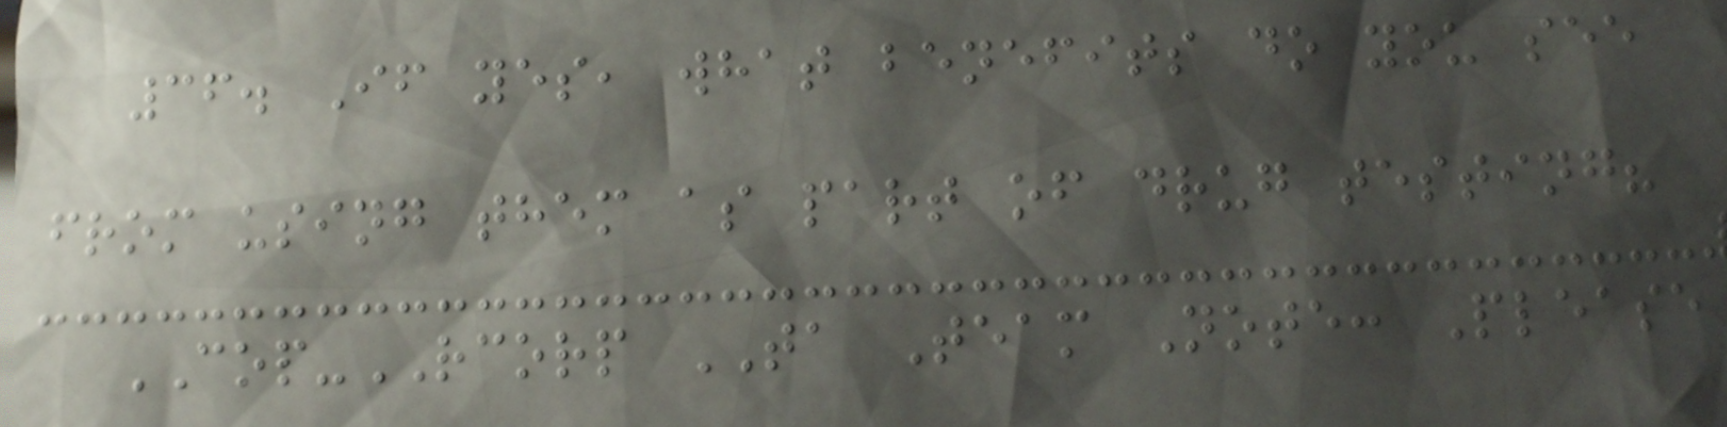36. If yes, what benefits do you see
from using them as part of drug testing?
COP-RCORP TA Team Note: Please
